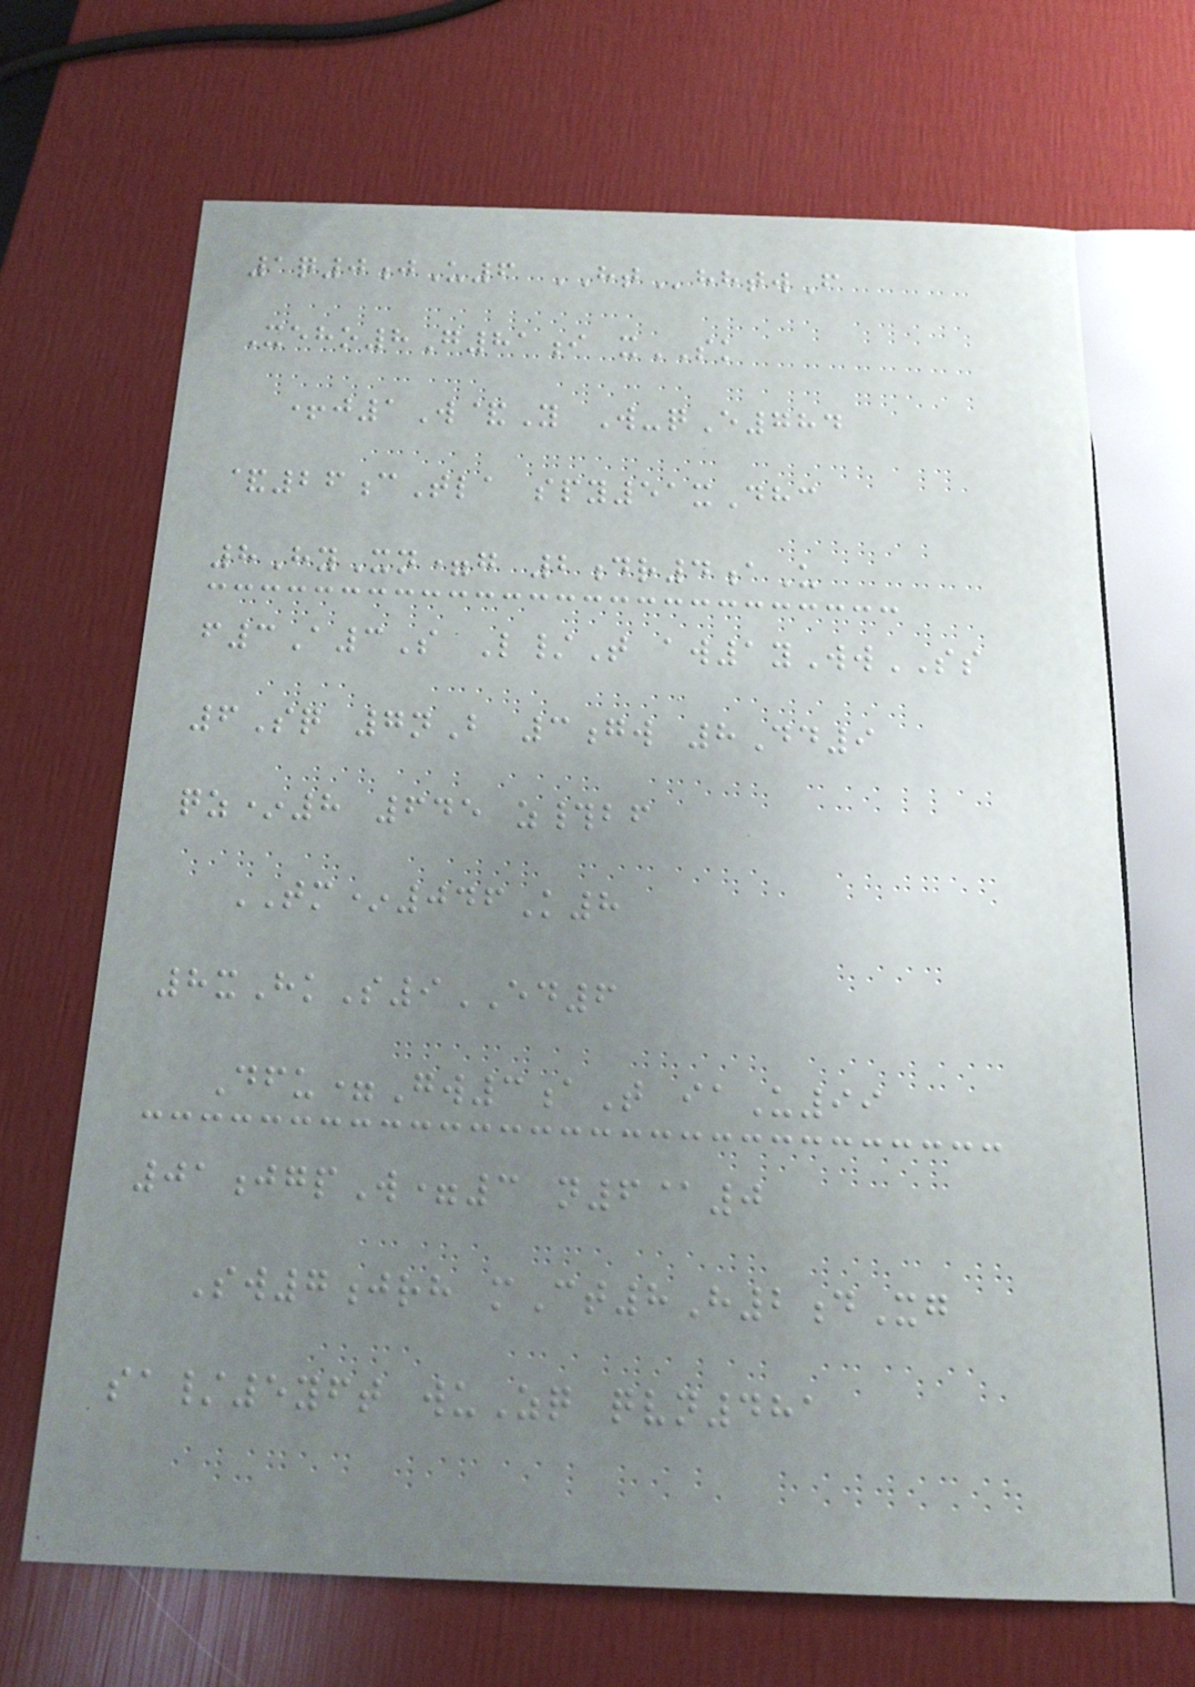1q0jU6 HThhtwF
Xeho8G81i xSK
+j1W&Y W-qE784
&26cTla spy51xDhc
8HyXn=g 2dr4aU
f3A3S L/T aw1yWwSS
6Sq 7nB 3gw 8Dd9
qz*8 645 z#bf
TM*046K8
8xHkS9ED6
Dfu=Gw3aT iaU99
01jgpW=3 n6@0
Sw7jrh mCt8H2dXg
sa/5yft wuZq qvn481
